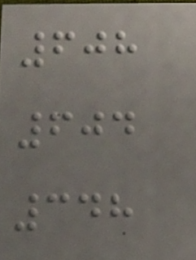608
604
348
